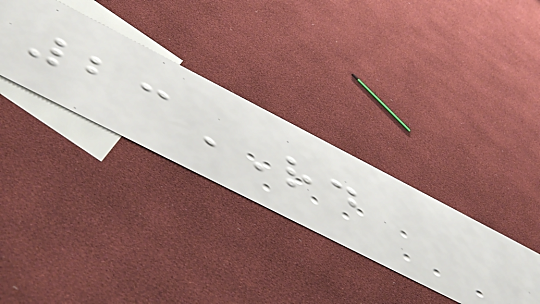23RD
